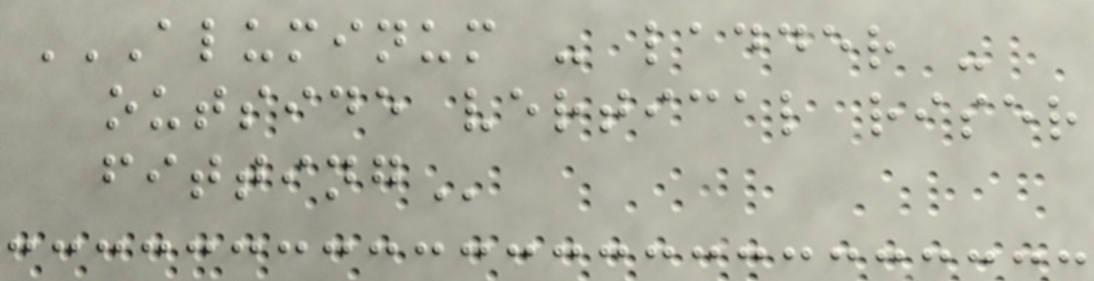ALUMINUM - LADDER -
OUTSIDE VERTICAL RISER
FITTING
